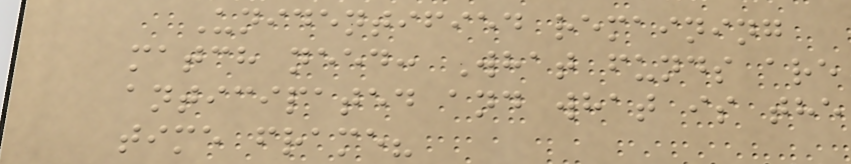Unidentified remaining
match need: What funds are
anticipated and what is the
time frame?
